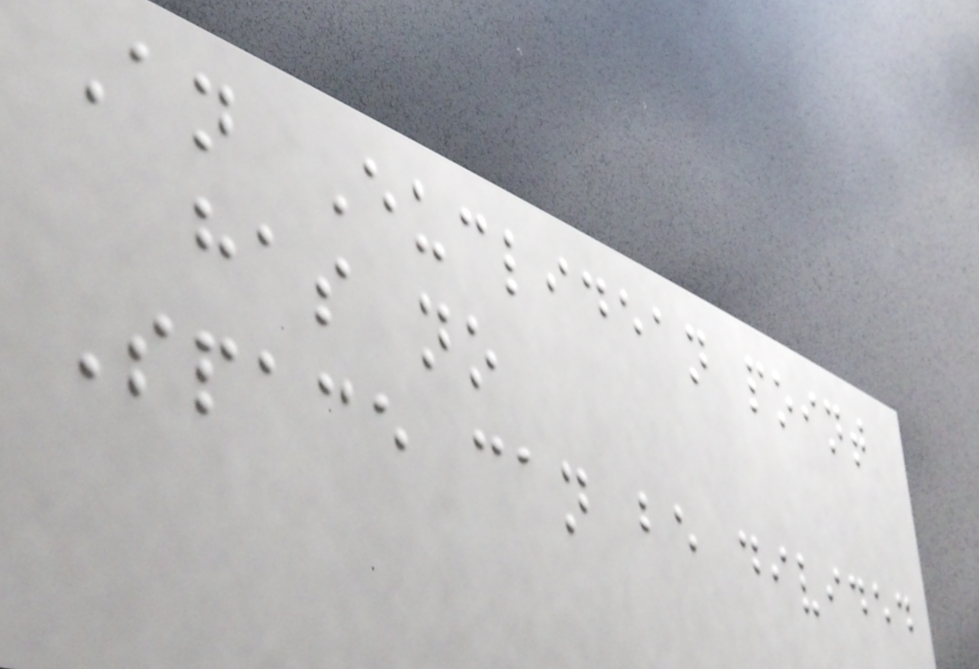An Euclidean point
has no
Space can be divided
